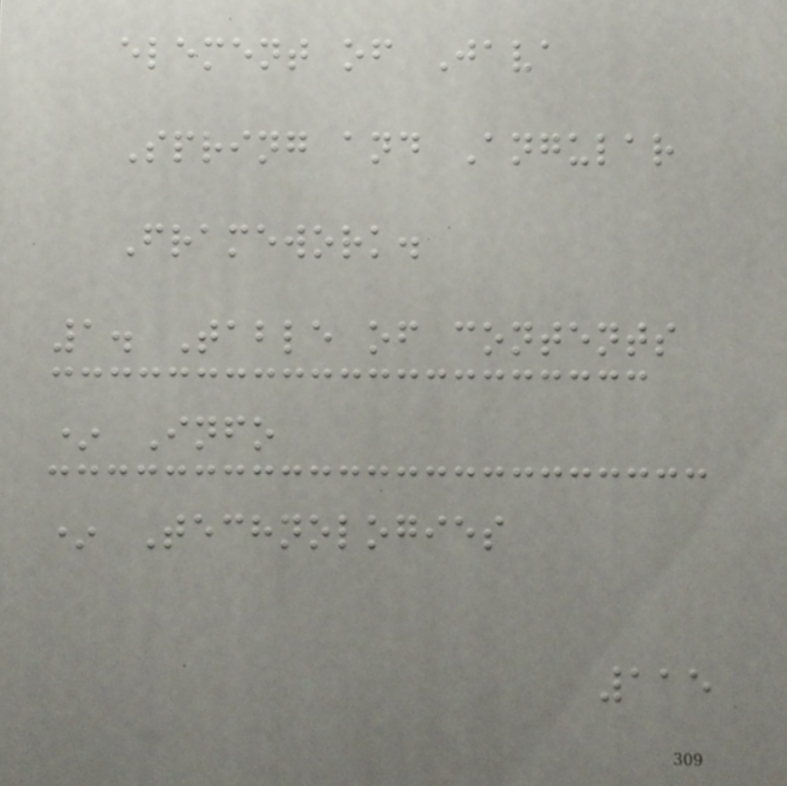element of Java
Spring and Angular
Framework.
1. Table of contents
* Info
* Technologies
115
